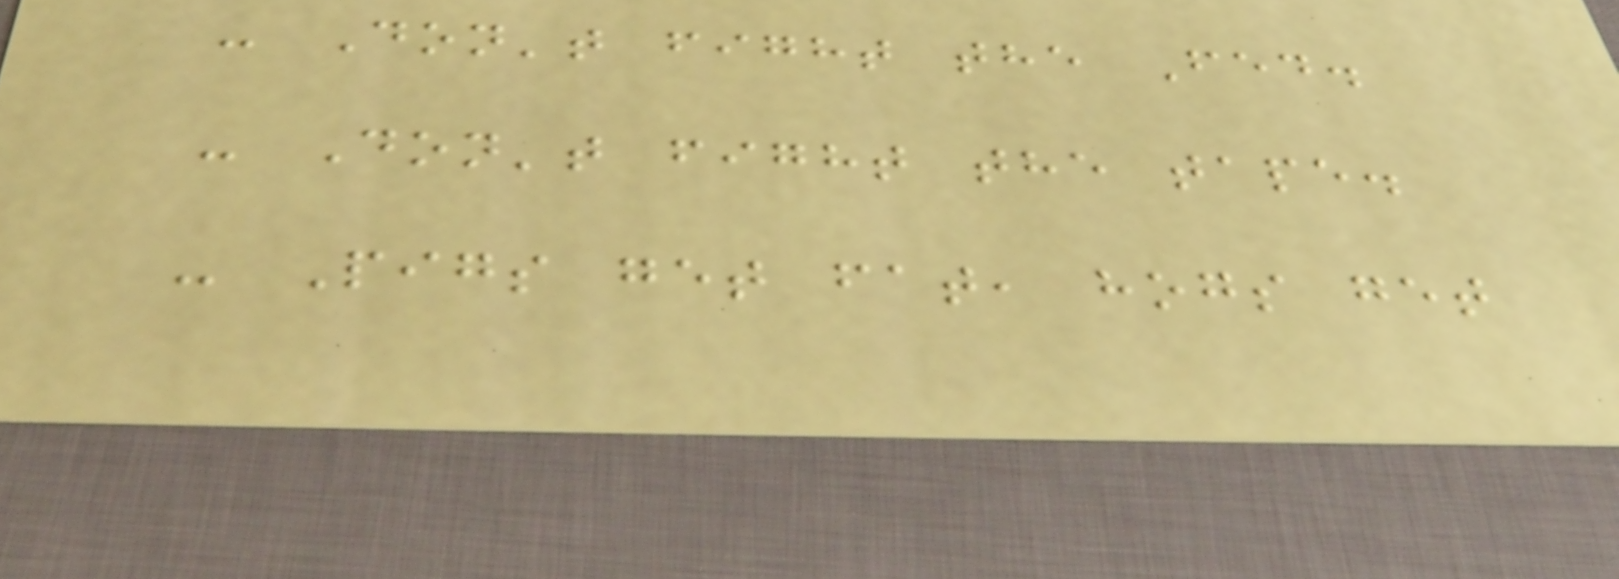- Don't fight the Fed.
- Don't fight the tape.
- Pigs get fat, hogs get
